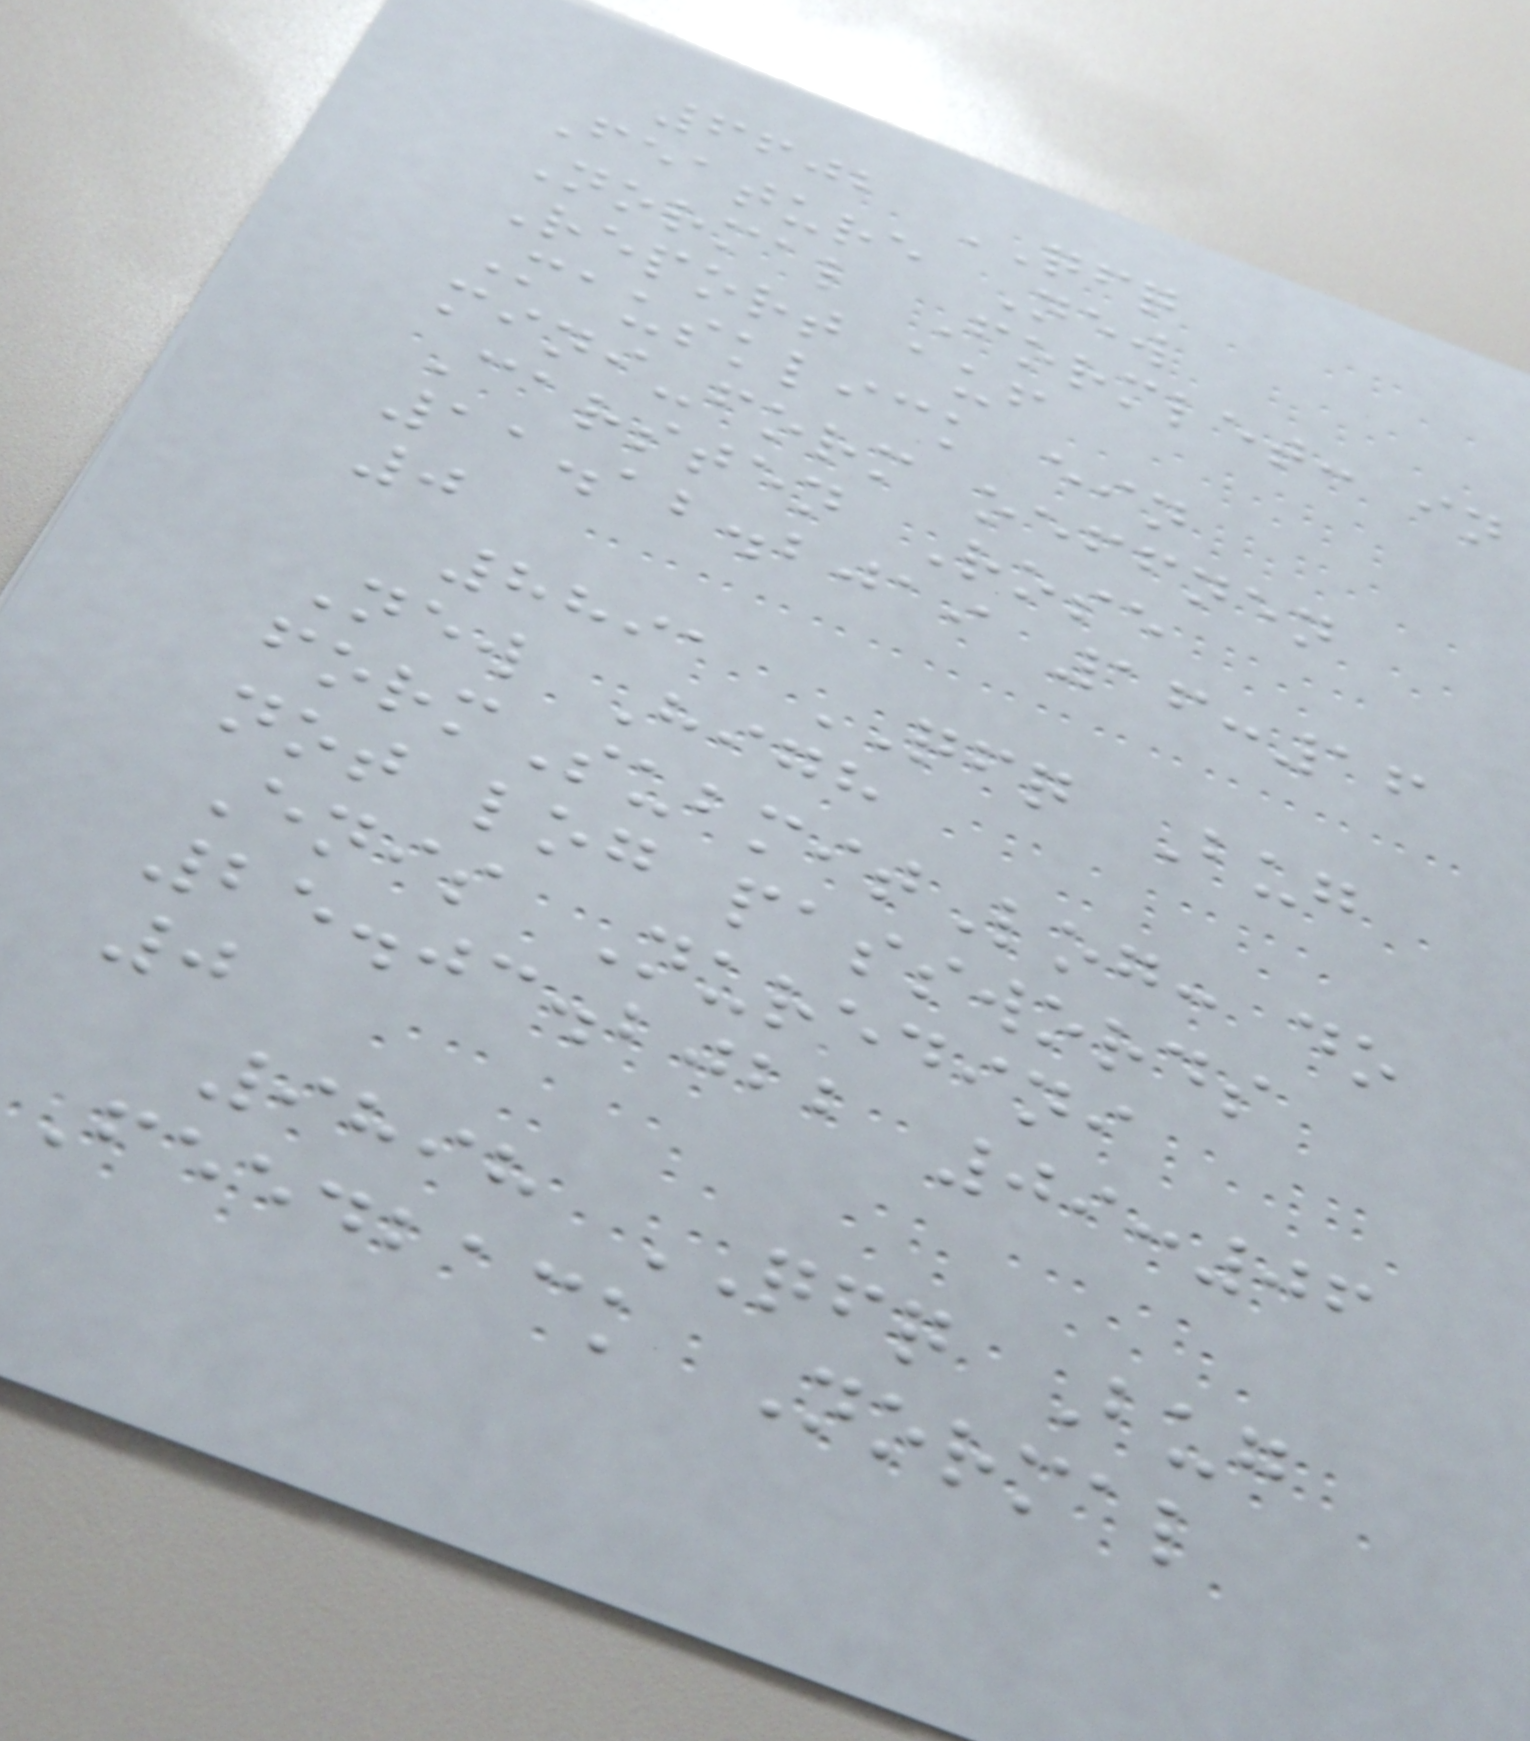6602 QFQ
Feature New
Normal Formlet: in
Report auf
Mausklick ein
mini-form oeffnen
Carsten Rose
11.12.2019 16:16
0
8891 QFQ Bug
New High
formSubmitLog: do
not log passwords
Enis Nuredini
25.03.2022 09:06
0
9898 QFQ Bug
Feedback Normal
